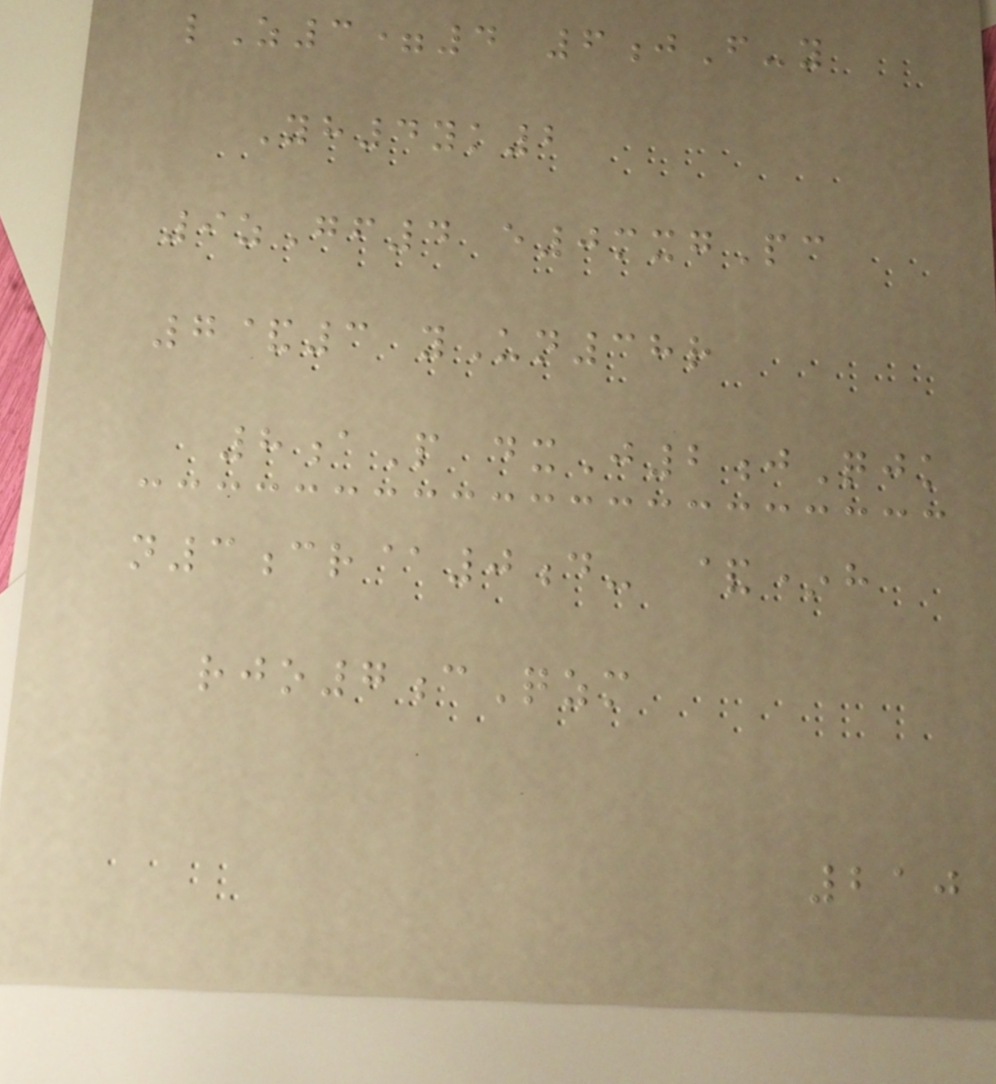lZ3=4 6jF-y
Yh4yk2
9zGf4 e0mxgPc
7&3 yUn38r
8aP dxJ2jQjk
n3cr@0d- &*h
rjo7cQzm
210
